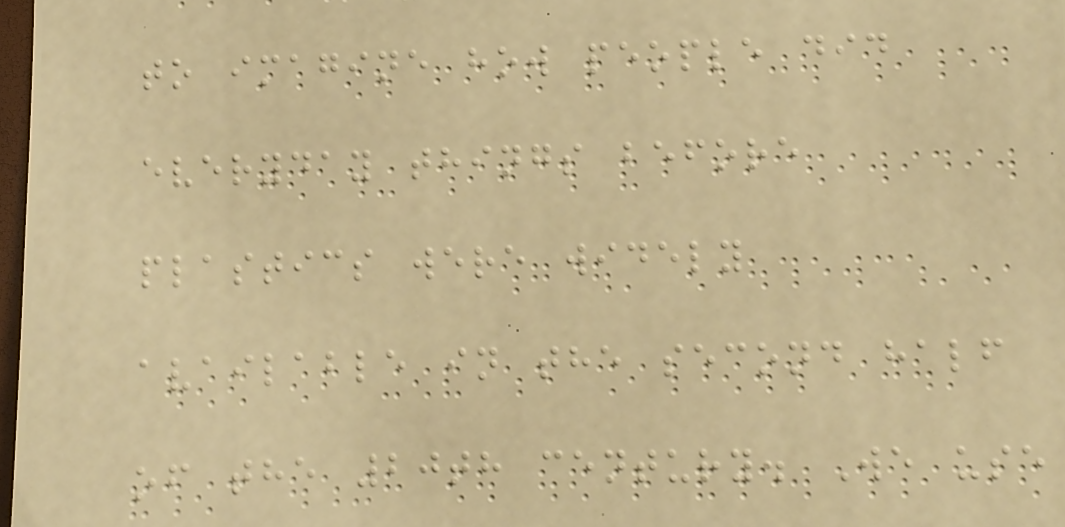to imagine how people did
everyday things before
plastics were widely
available in the second half
of the 20th century. We use
